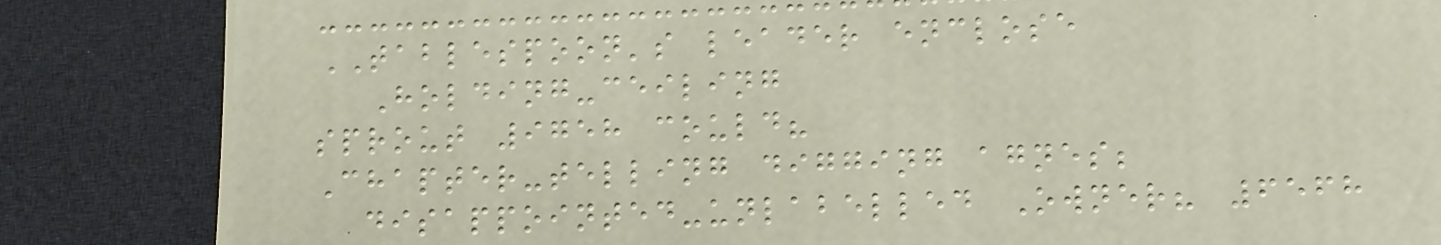TABLESPOON's leader enclose
Holding-ceiling
sprout 9758 could?
Chapter-telling digging agnes;
disappointed-unlabelled Owner? 6568
